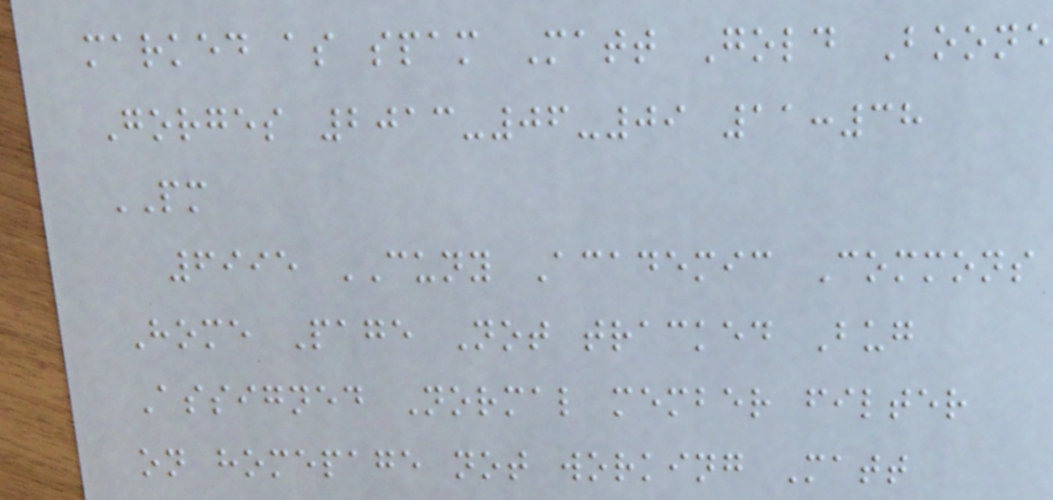marked as spam Matt Gold Boone
Gorges 2013-06-09 11:38
PM
6995 CUNY Academic Commons
Home Page Not tracked Bug
Assigned Normal member filter
on homepage not working Matt
